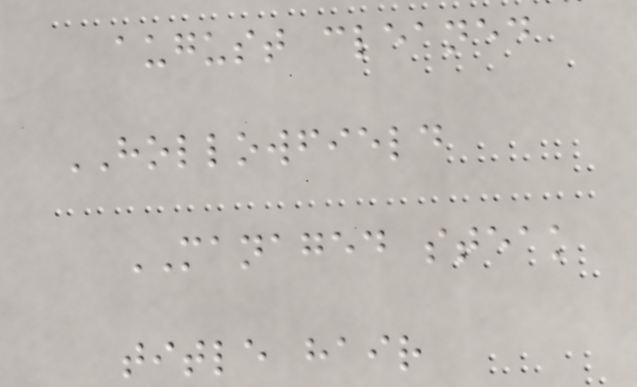august cleaned
HOLLOWFIELD
MANAGED steak
title hair
